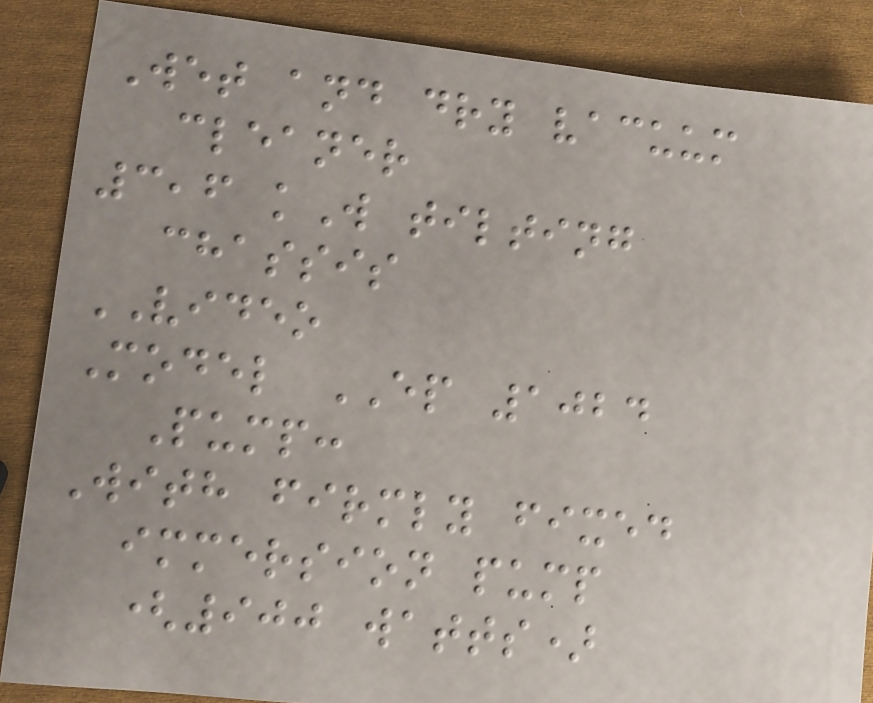Wet and dry vacuum
cleaner
3,6 kW tilting
chassis
VIDEO
Model EP 1024
Pump:
With firmly fixed
immersion pump
(900 watts)
